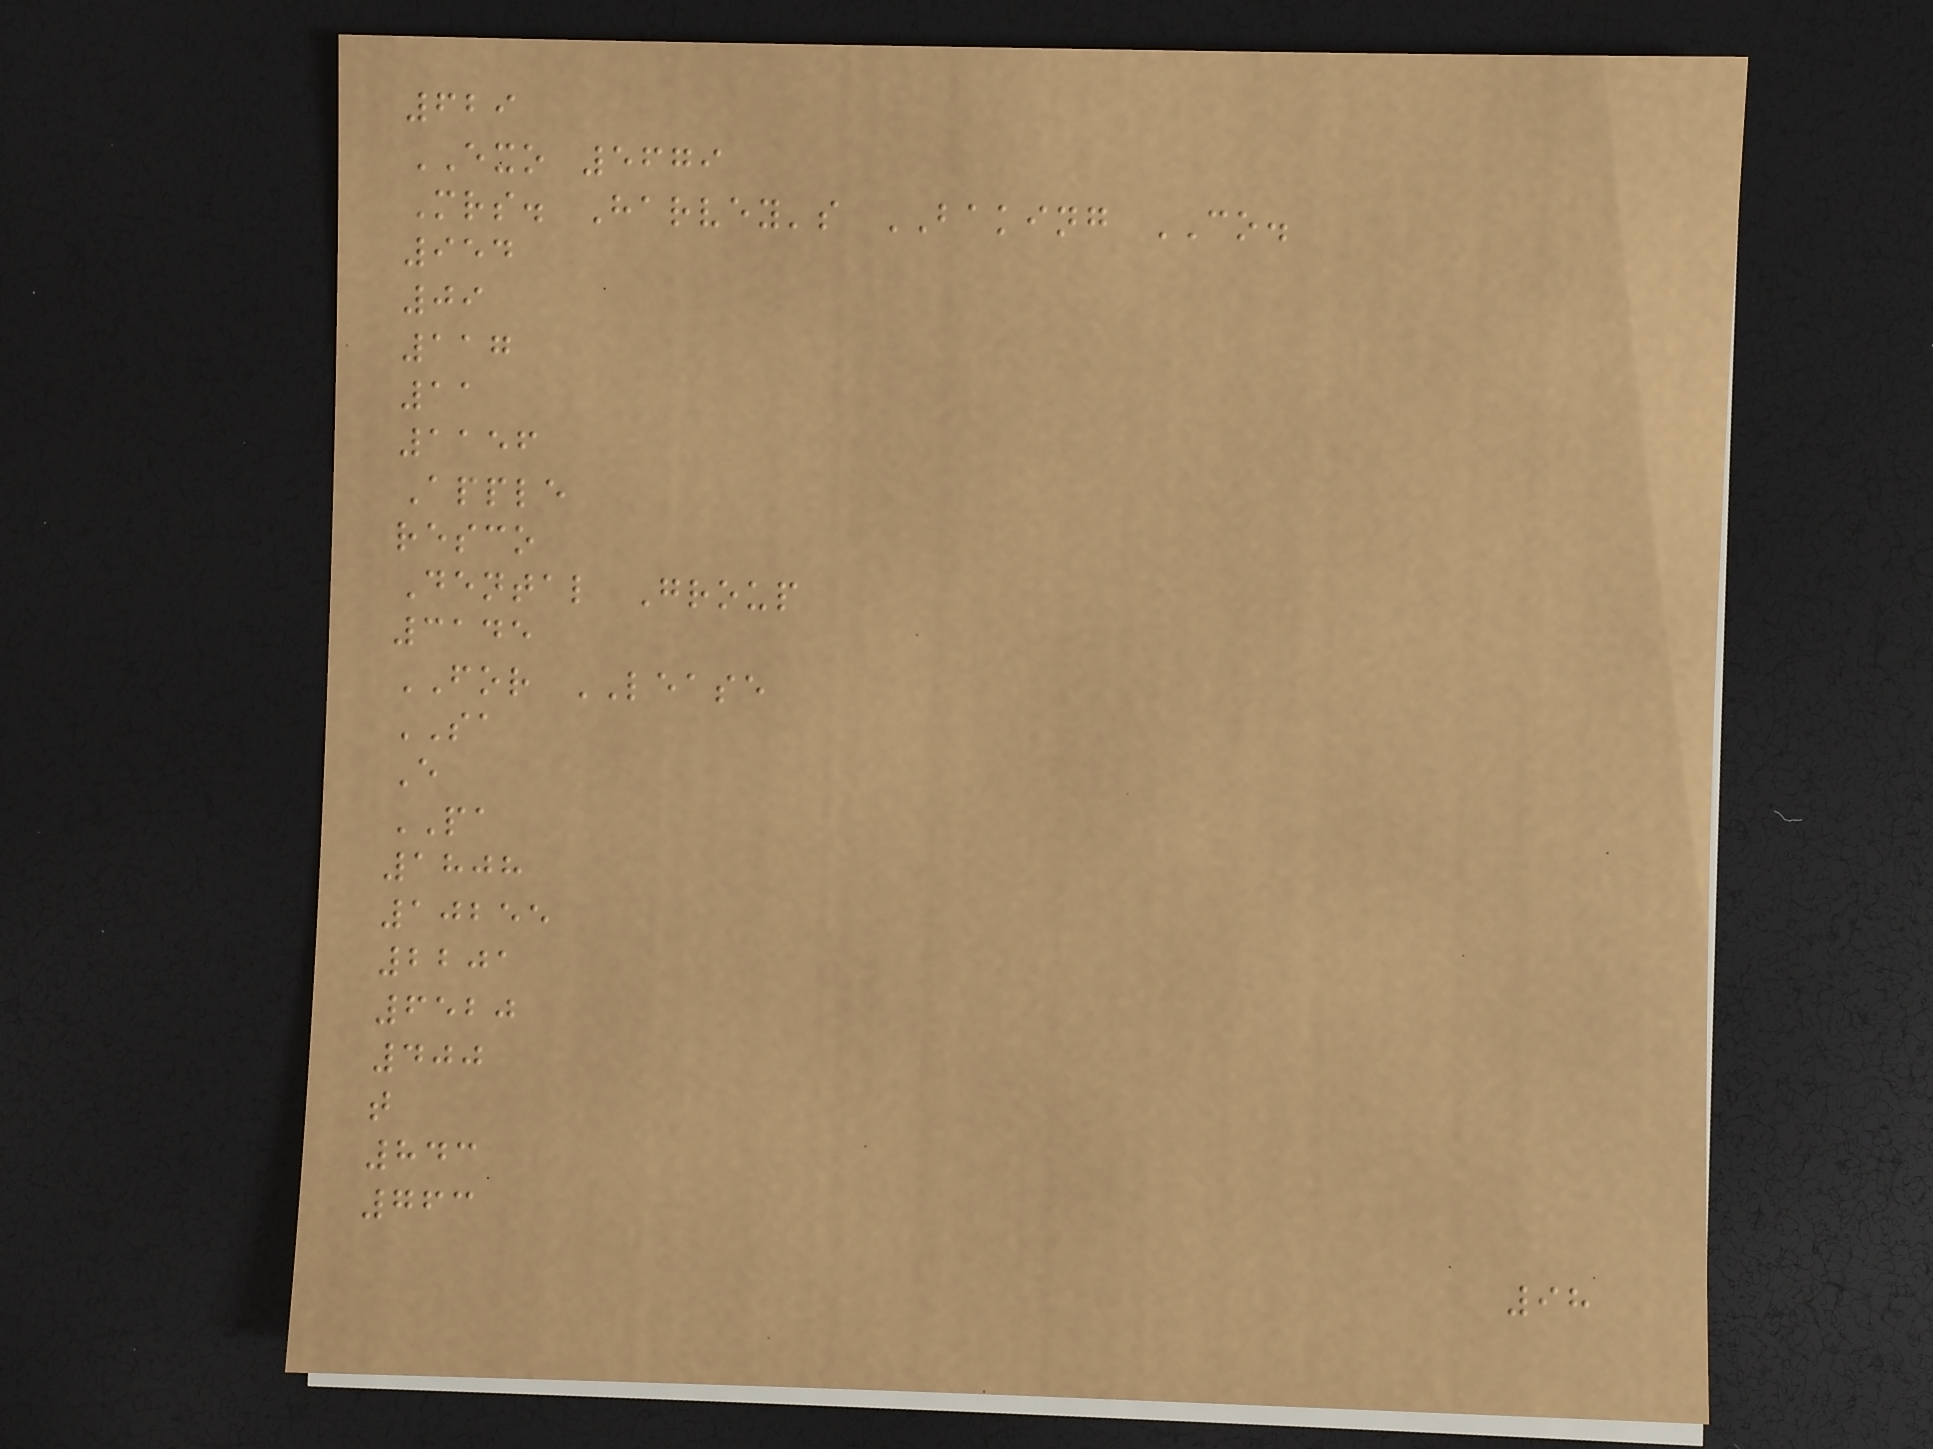629
EXO 5679
Mrs. Harvey's BAKING CO.
954
09
117
11
1156
Apple
resco
Dental Group
3145
FOR LEASE
SA
E
PA
1808
10255
2201
6520
400
t
843
763
98
